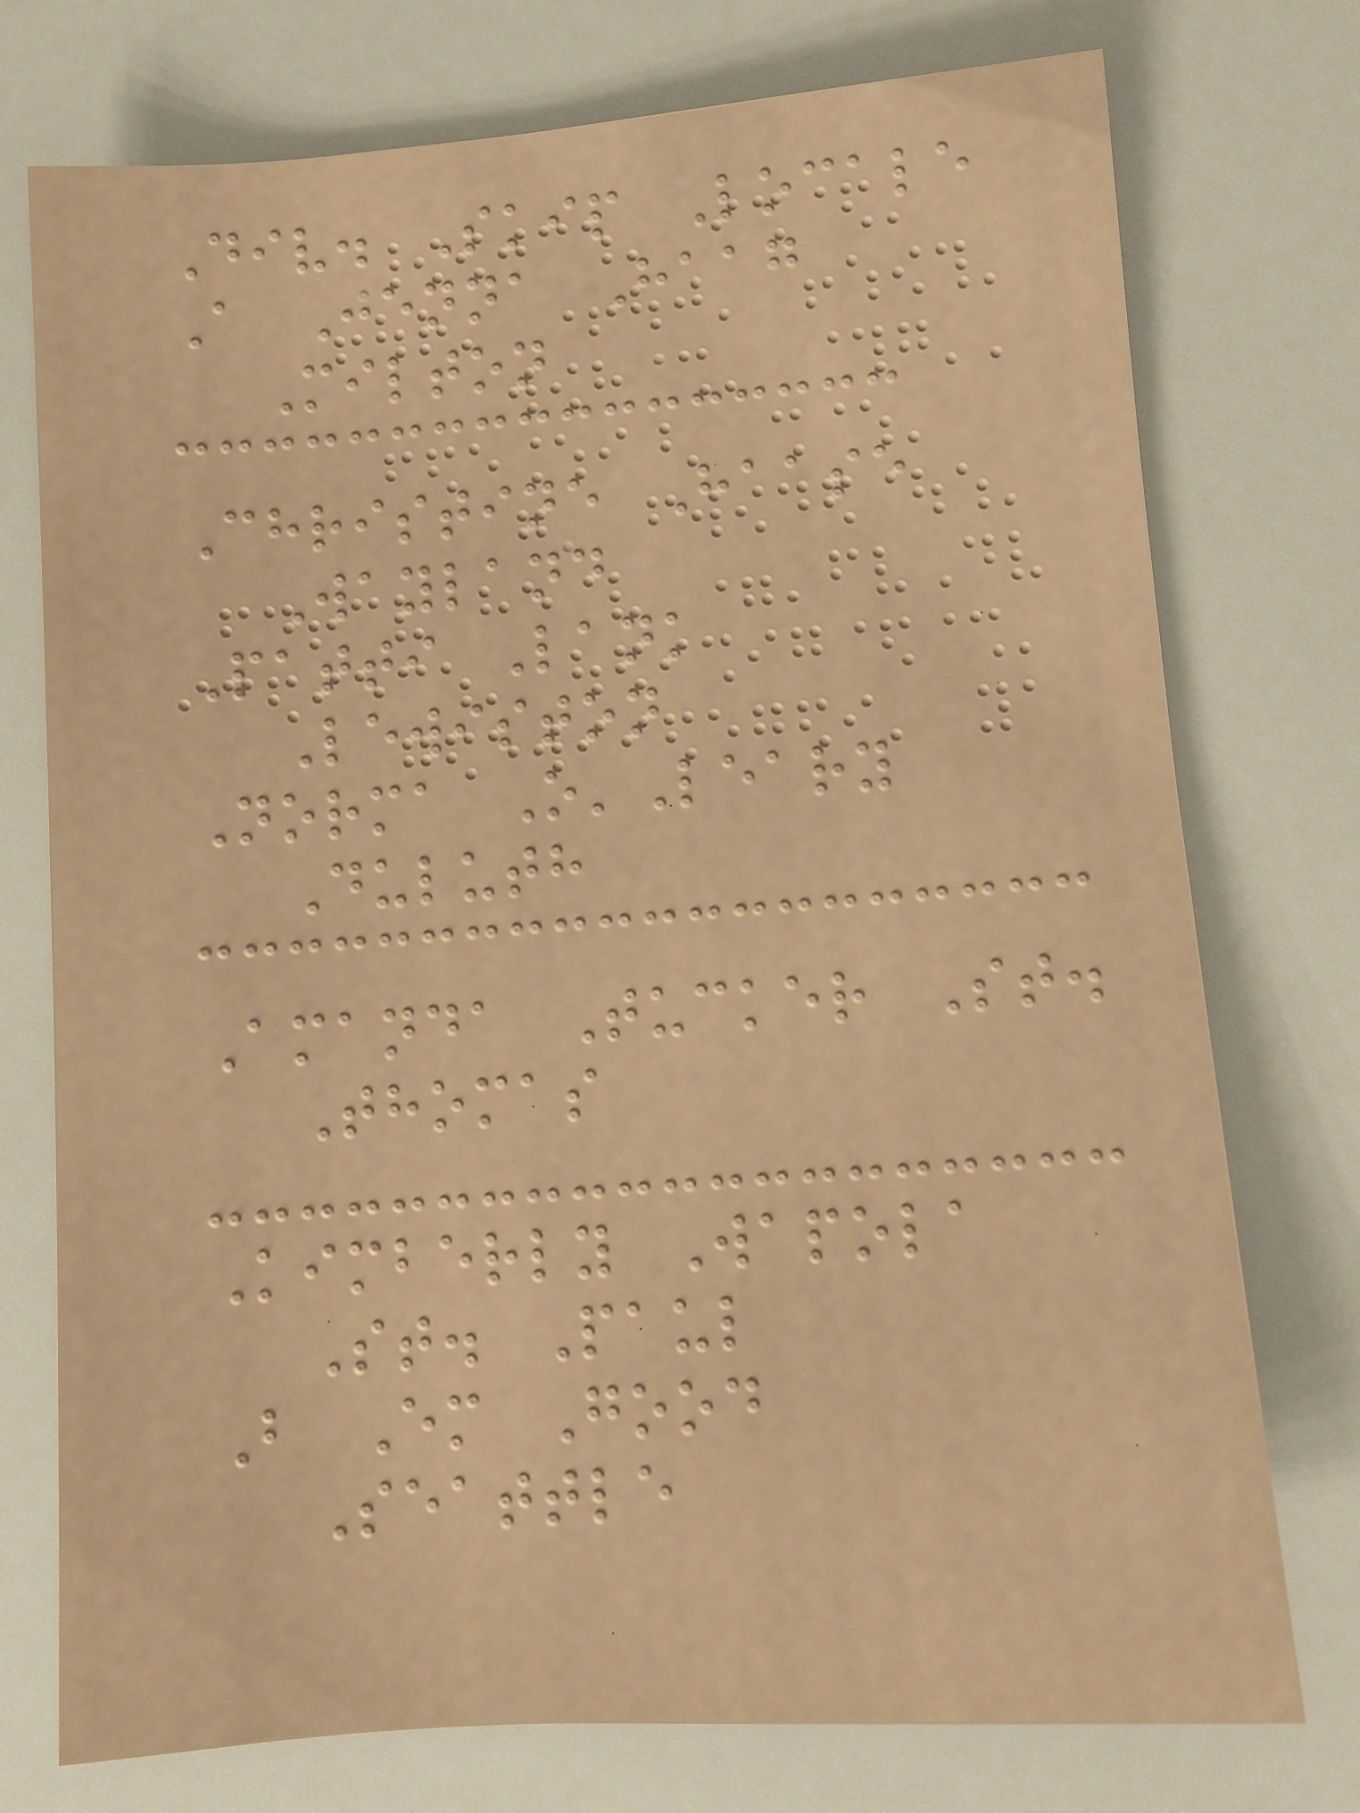Div. Skip Locale
A Jenna Haag
Milton
Christine Haase
Wayland
Patti Lank
Lewiston
Norma O'Leary
Duluth
Amanda Tucker St.
Thomas
Kimberly Wapola
St. Paul
B Em Good
Seattle
